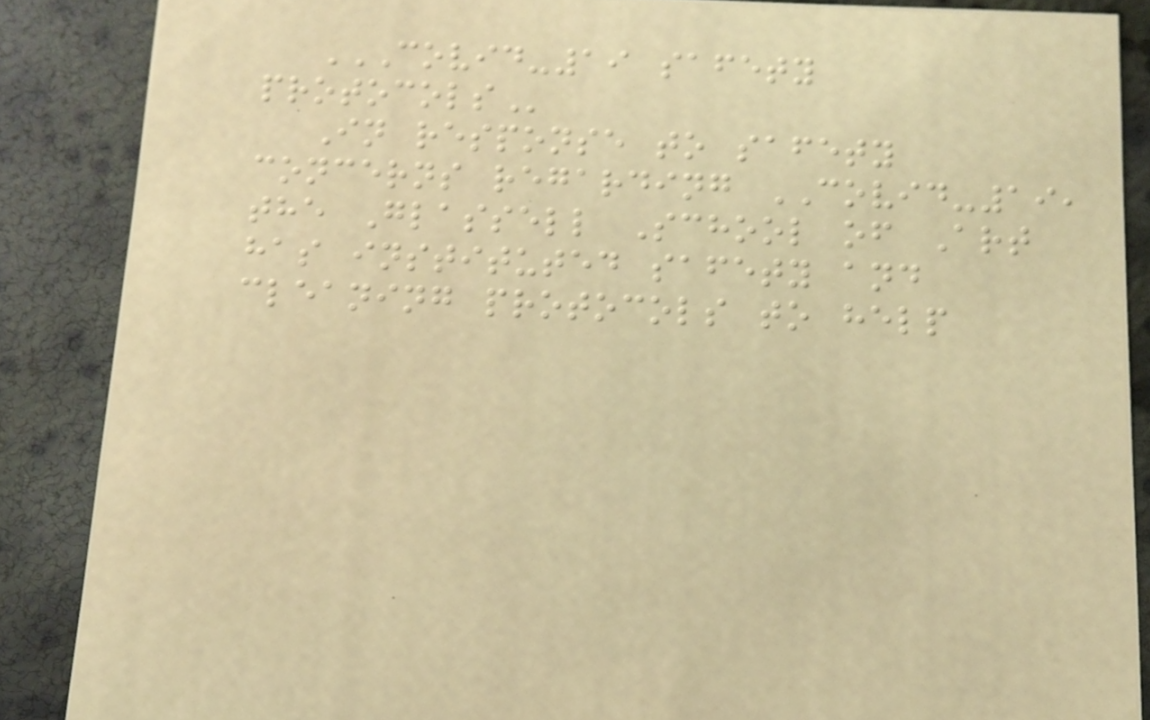COVID-19 SAFETY
PROTOCOLS
In response to safety
concerns regarding COVID-19,
the Glassell School of Art
has instituted safety and
cleaning protocols to help
